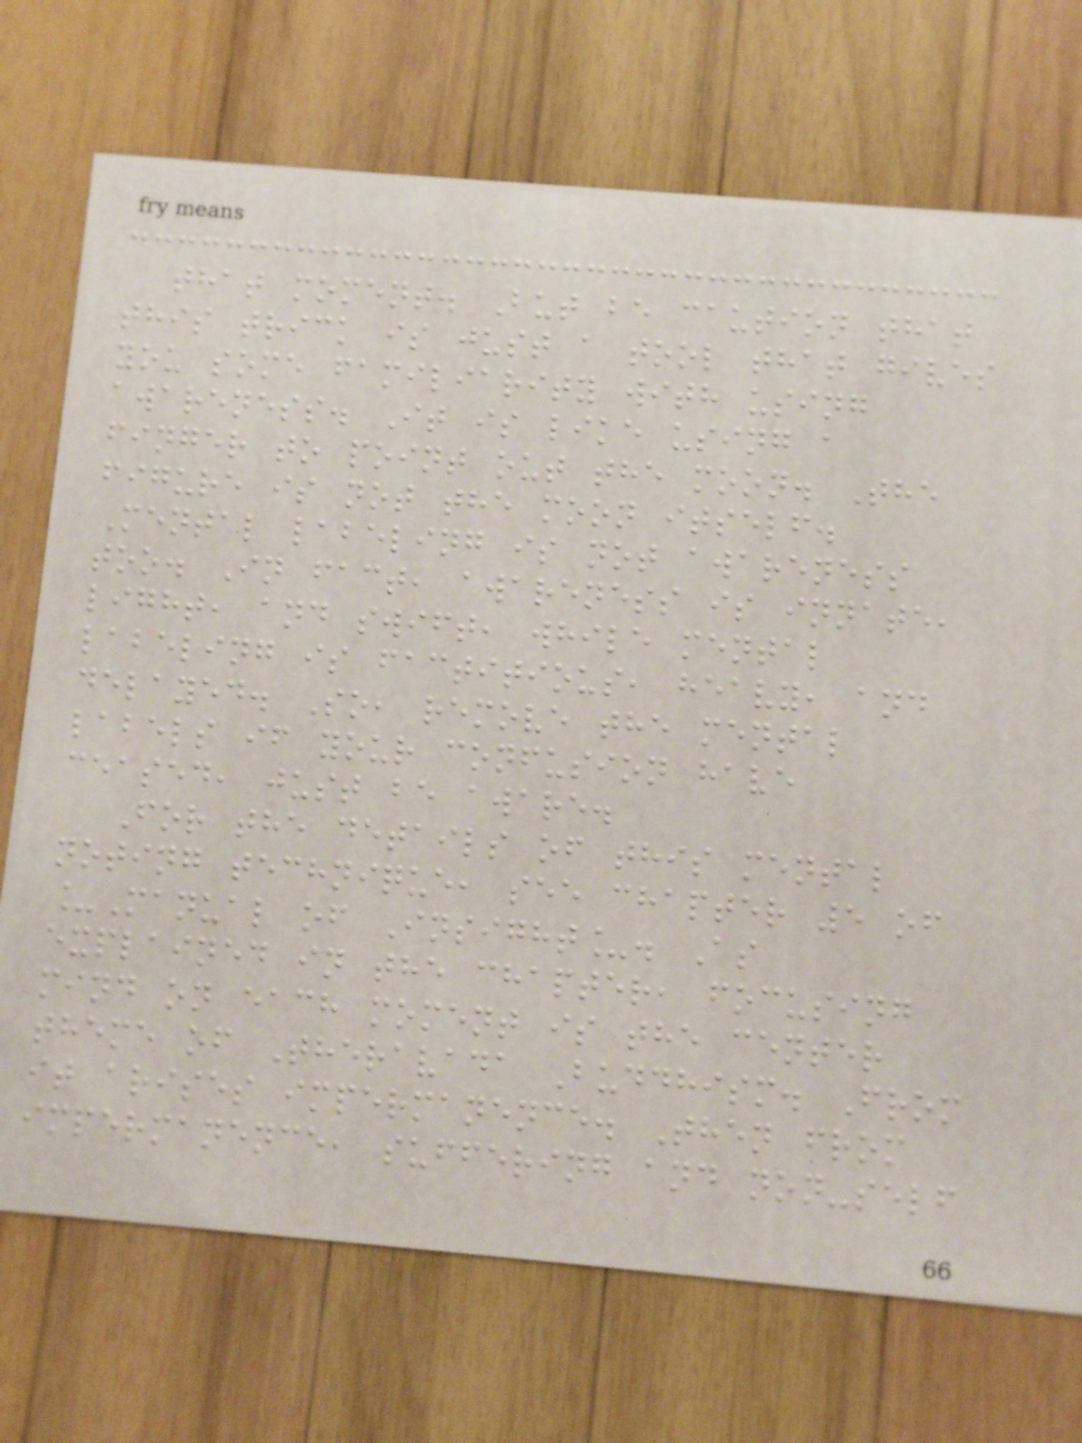that moment. But be caution that
this trick is just a tool that gives
you some familiarity with using
awareness. It is like using a
finger to point out the moon. The
figure is not the moon itself.
Mental labeling is not awareness
too. In fact, awareness is innate,
light, and swift, while mental
labeling is factitious, heavy, and
delayed. So, remove the mental
labels if your confusion have
ceased, just be aware.
For the details of this mental
noting technique, see chapter 5 of
_Manual of Insight_. As
explained in the chapter, focusing
mind on each moment is the center
theme of Theravada Buddhism. From
it arises impermanence. Then from
impermanence, suffering and non-self
